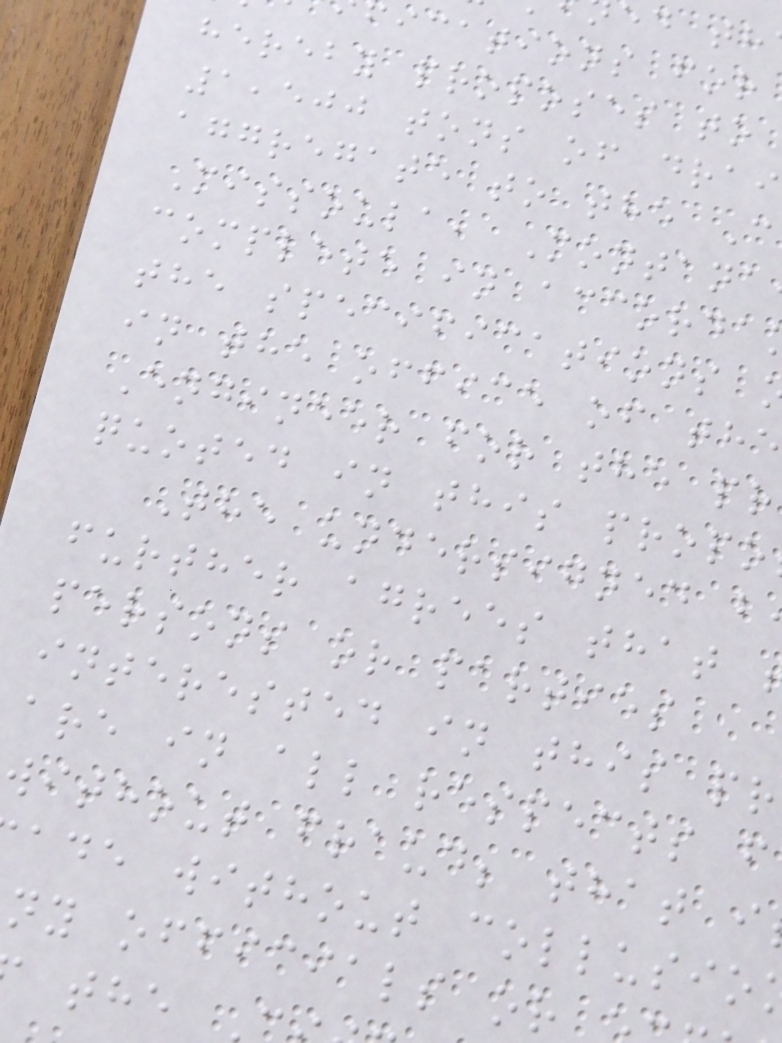ed th
fications for
hereby proposes to
1,500 tons of drai
aggregate to the C
Missoula, Montana
complete in accorda
the specifications
in the office of the
Engineer for the pr
quoted in this propo
The undersigned b
further agrees that
persons or parties
interested in this pr
are in all respects f
without fraud; that i
ade without collusio
ny officials or
